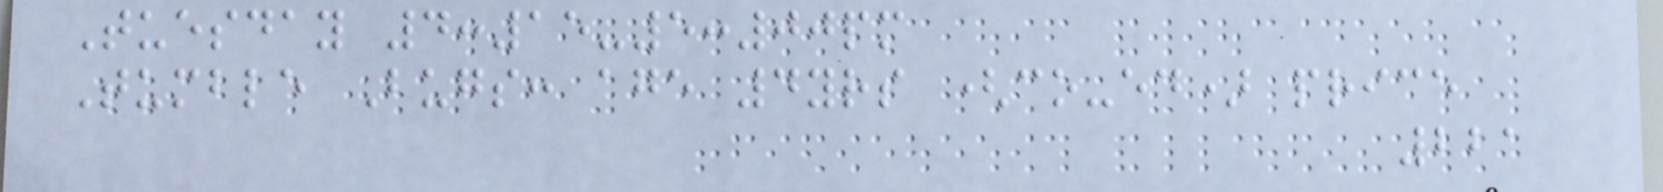Tuesday 4:15-5:00pm
Tumble Bugs: age 4yrs (co-ed) price
221
